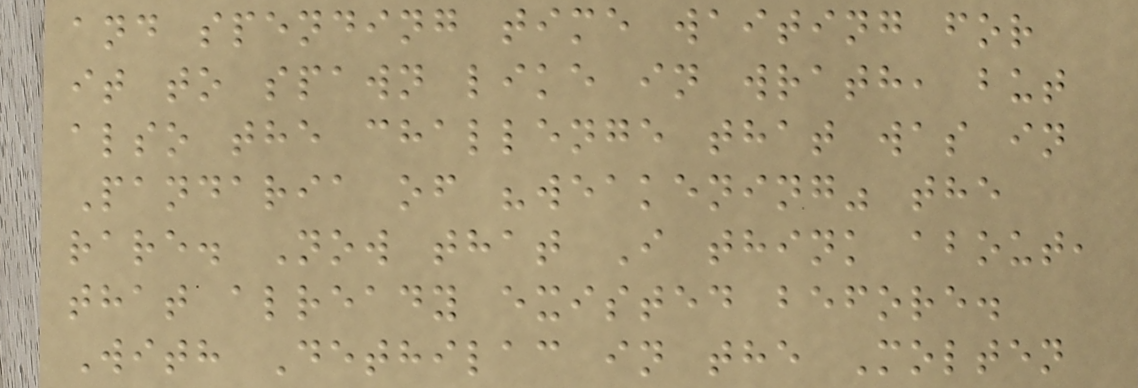and spending time waiting for
it to spawn like in wrath, but
also the challenge that was in
Pandaria of "weakening" the
rare. Now that I think about,
that already existed before.
With Dethilac in the Molten
